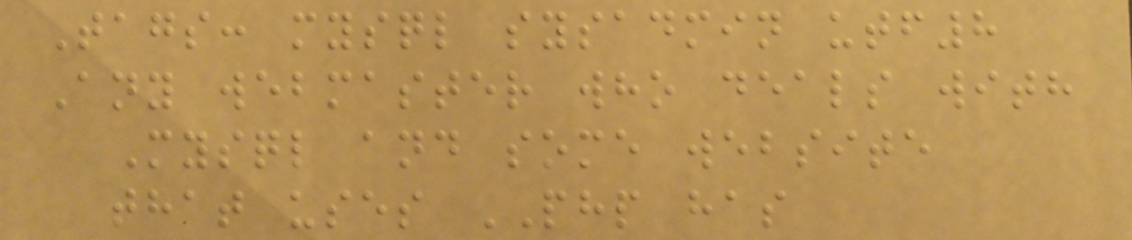Tags: mysql sysadmin utf8
Any webmaster who deals with
Mysql and some website
that uses PHP has
